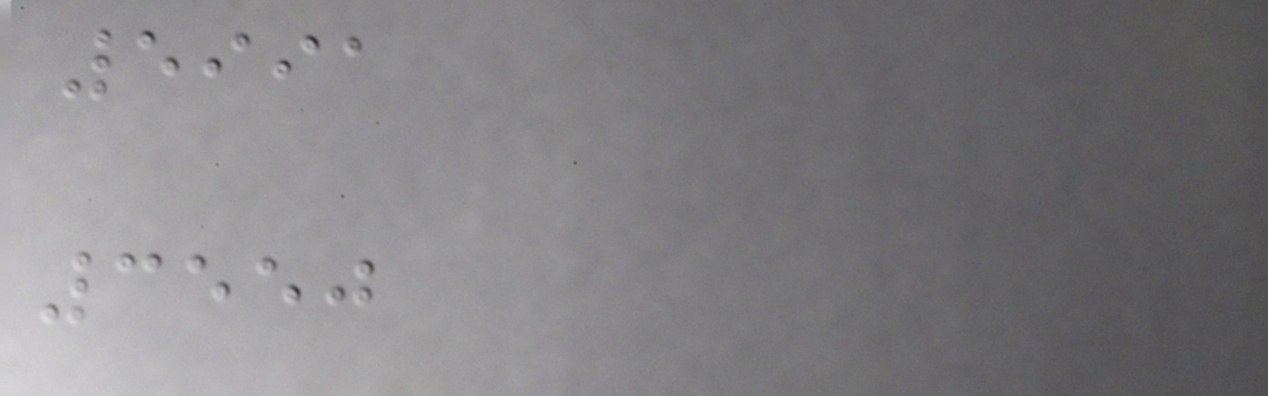5991
3550
